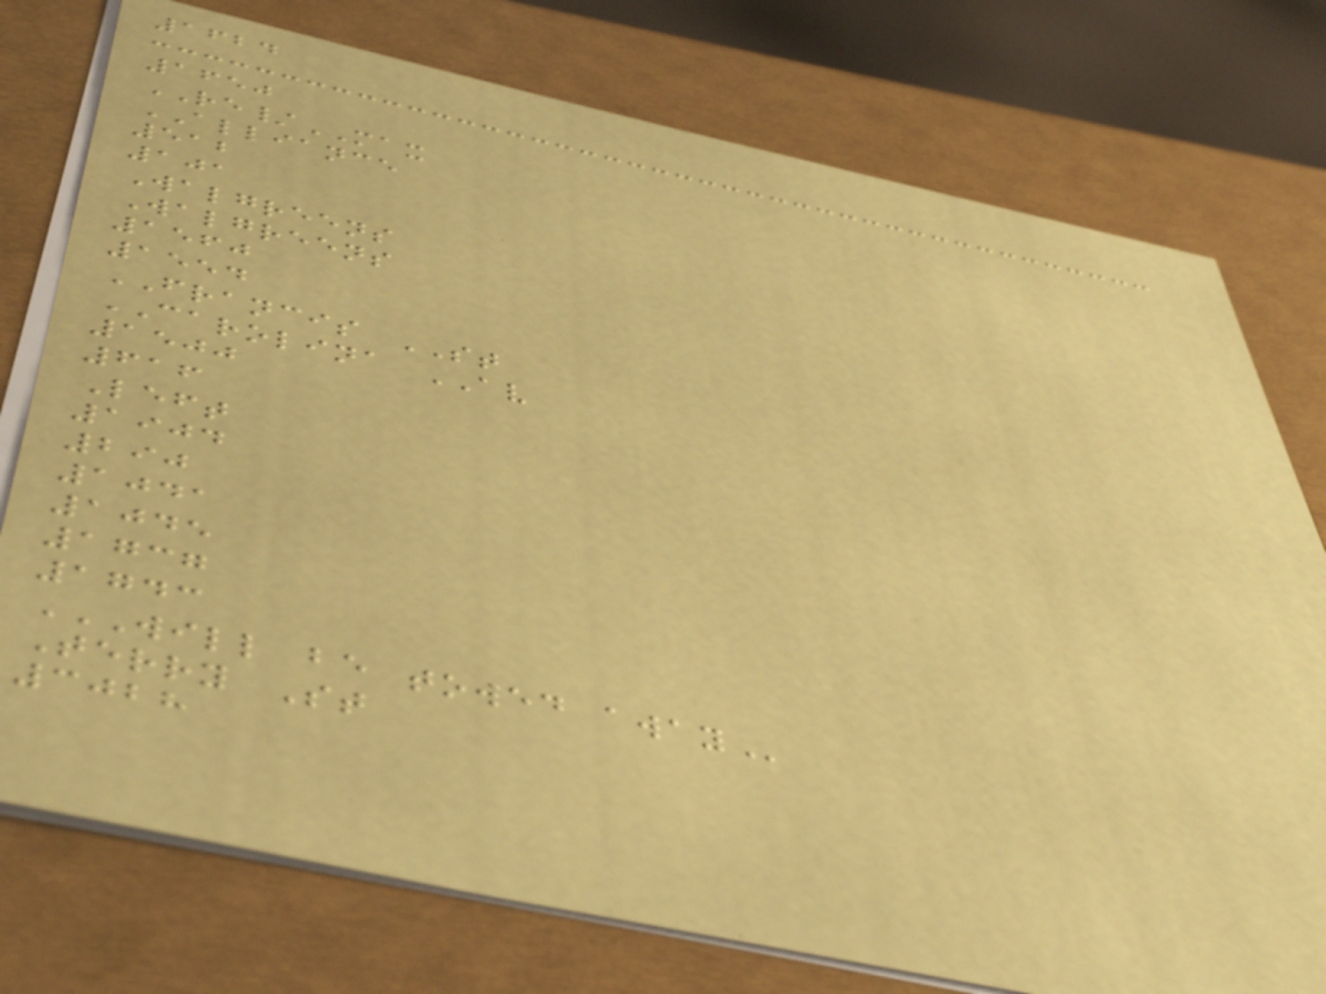1624
1650
RE/MAX
ALLIANCE
512
101
Walgreens
Walgreens
1560
1554
FRANCIS ST
CAROLINA AV
1500
616
Left
1904
290
1041
1045
1737
1743
WILL BE TOWED AWAY
Terry St
3028
